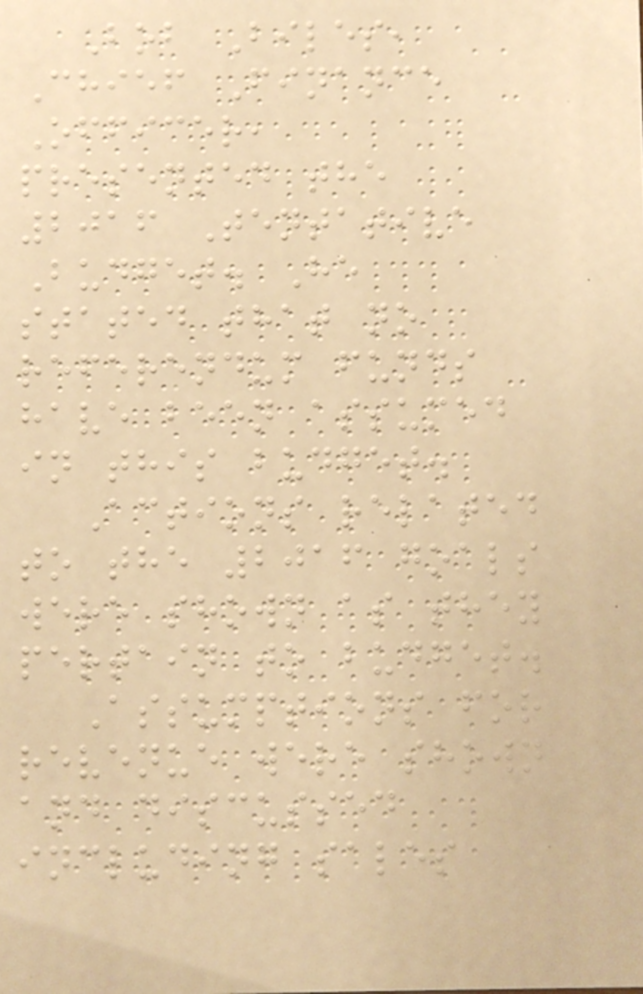Bob Biles,
Chief Finance
Officer,
presented the
2016 Tentative
Budget. He
stated that no
referendum funds
have been assumed
in this budget.
Actions related
to the 2016 goals
were shown as they
pertain to budget.
Assumptions for
revenue were shown
and discussed
including sales
